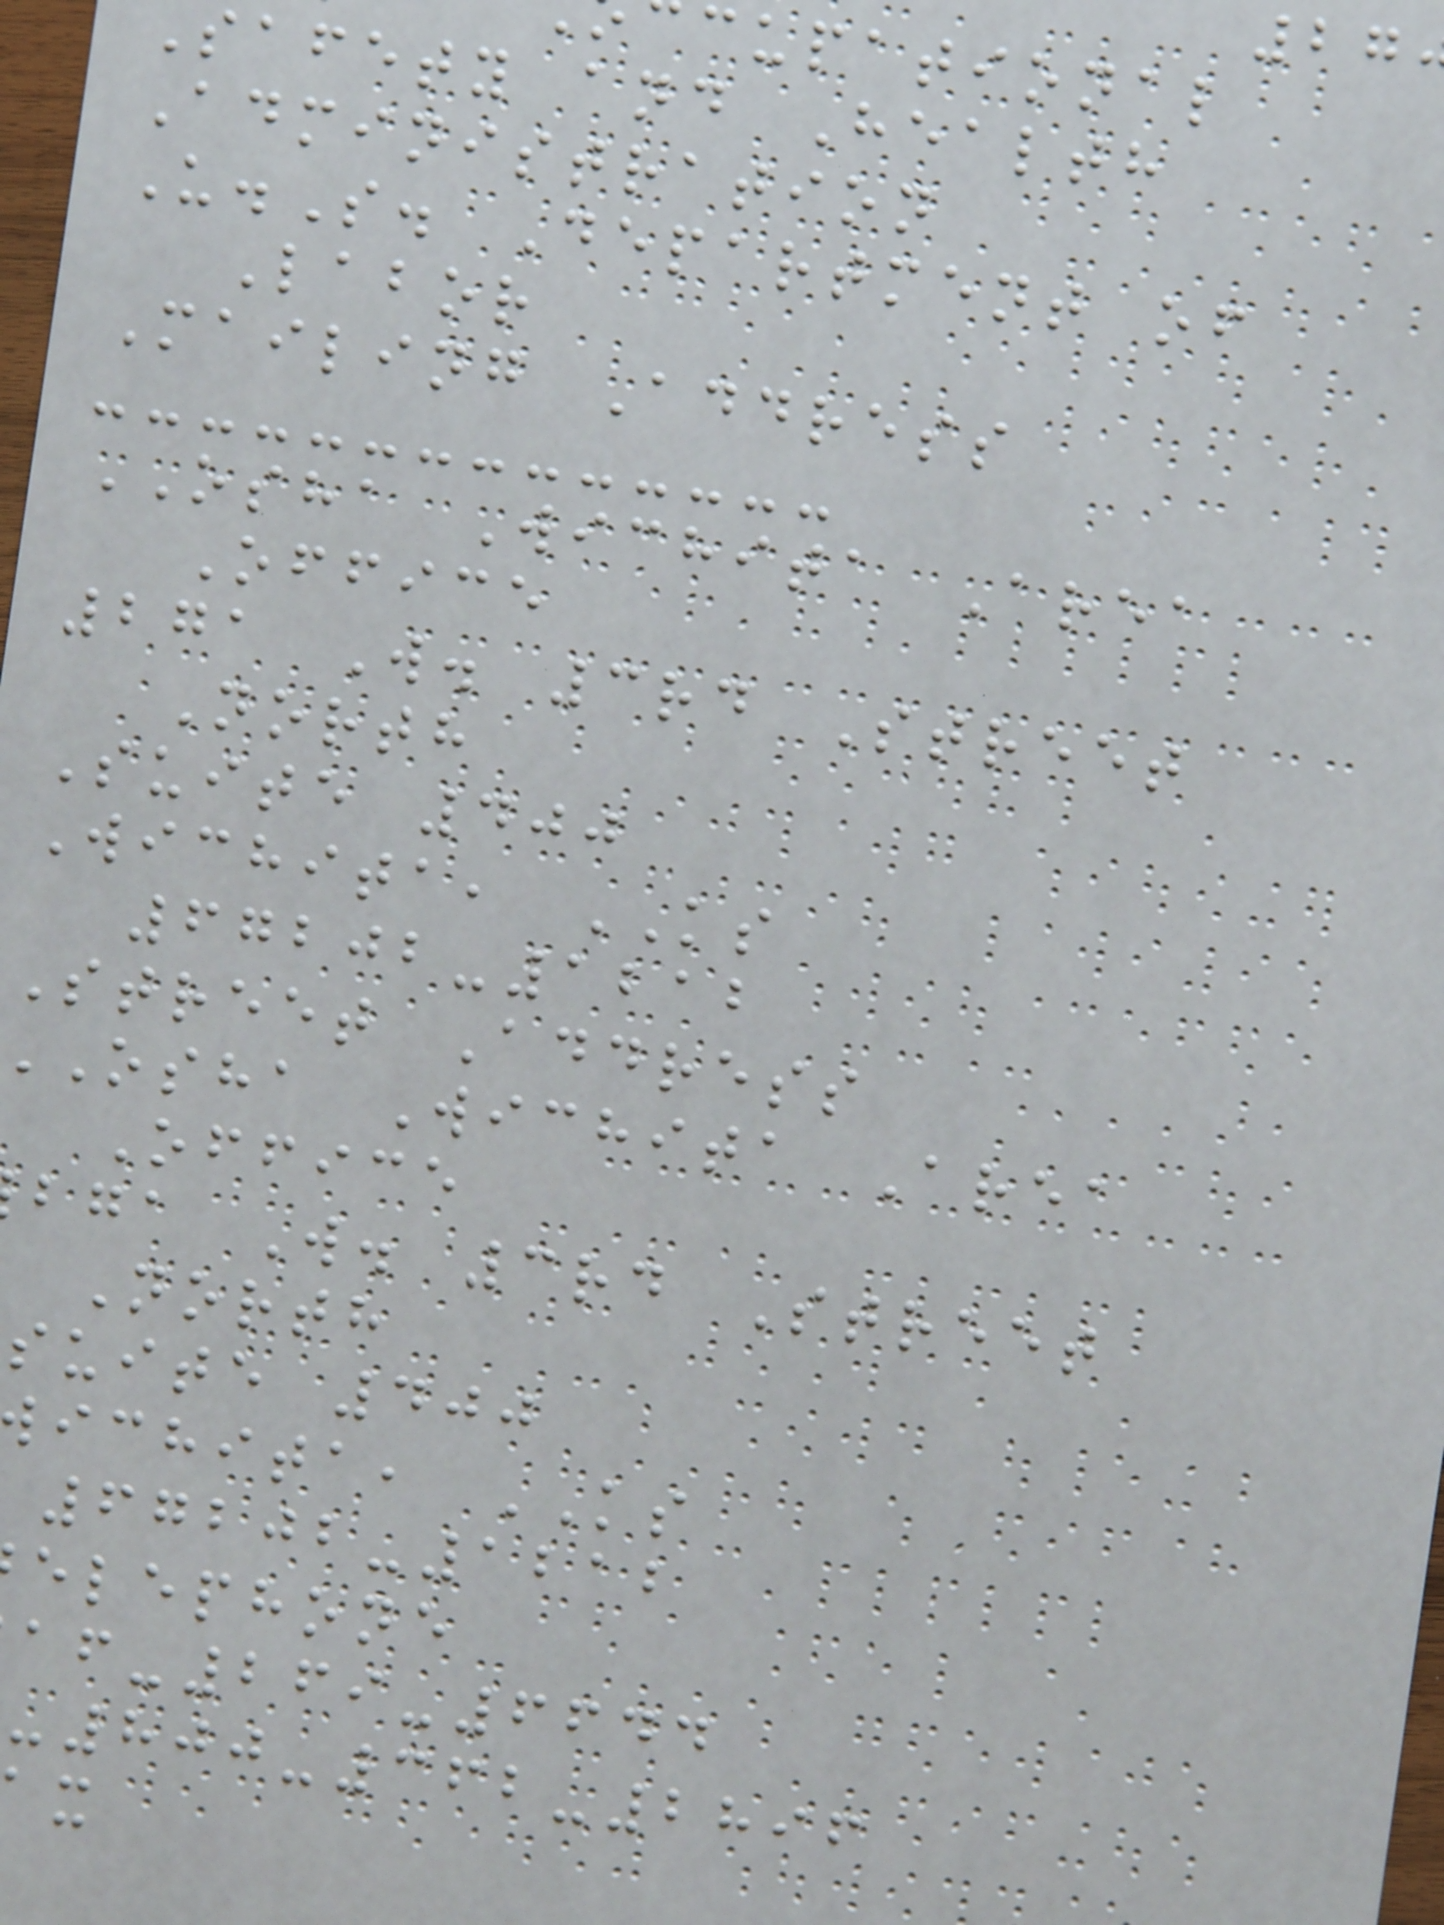cupational
safety and Health
Administration
U.S. Department of
Labor
Mailing Address
OSHA Wichita Area
Office
271 W. 3rd Street
North
Suite 400
Wichita, KS
67202-1212
Street Address
osha Wichita Area
Office
bga W. 3rd Street
North
suite 400
ichita, KS
67202-1212
elephone
-269-6644
-800-362-2896
